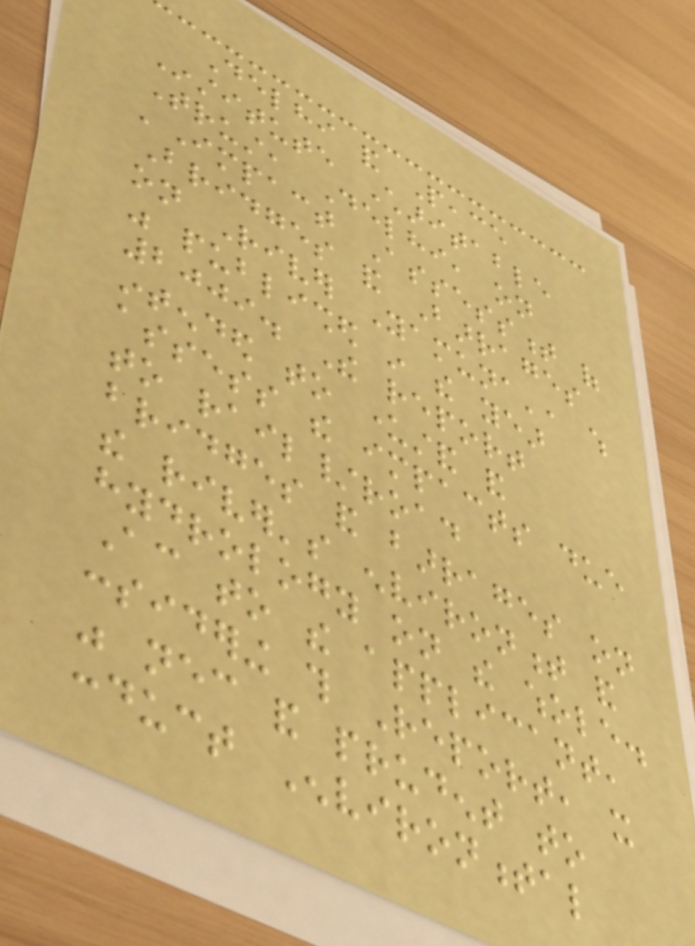Delhi and Peace
Institute Charitable
Trust, Delhi, on
'Impact Assessment of
Bridges and Barrages
on River Yamuna', which
was published in the year
2009. The report
intended to understand and
assess the impacts due
to rail/road
bridges and barrages on
the river's environment and
hydrology on the whole.
According to the applicant,
considering this Report, it
was necessary and prudent to
conduct Environmental
